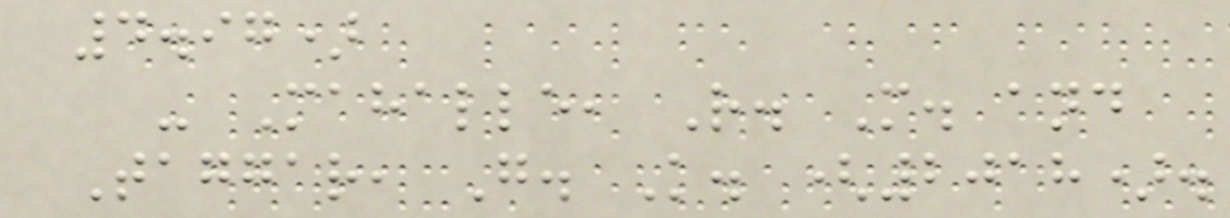4.97)
- Mahalle, R. M. and
Taggar, G. K. (2018).
